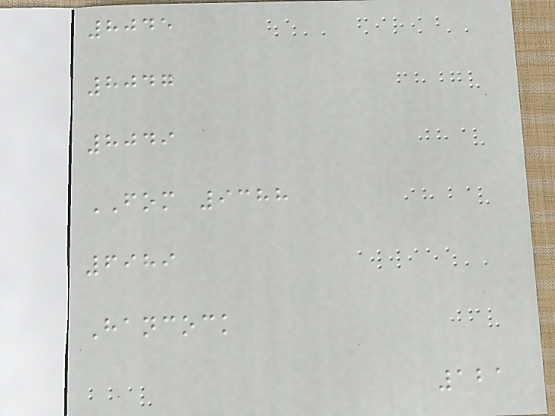8045
8047
8049
FOM 9388
6989
Hancock
121
